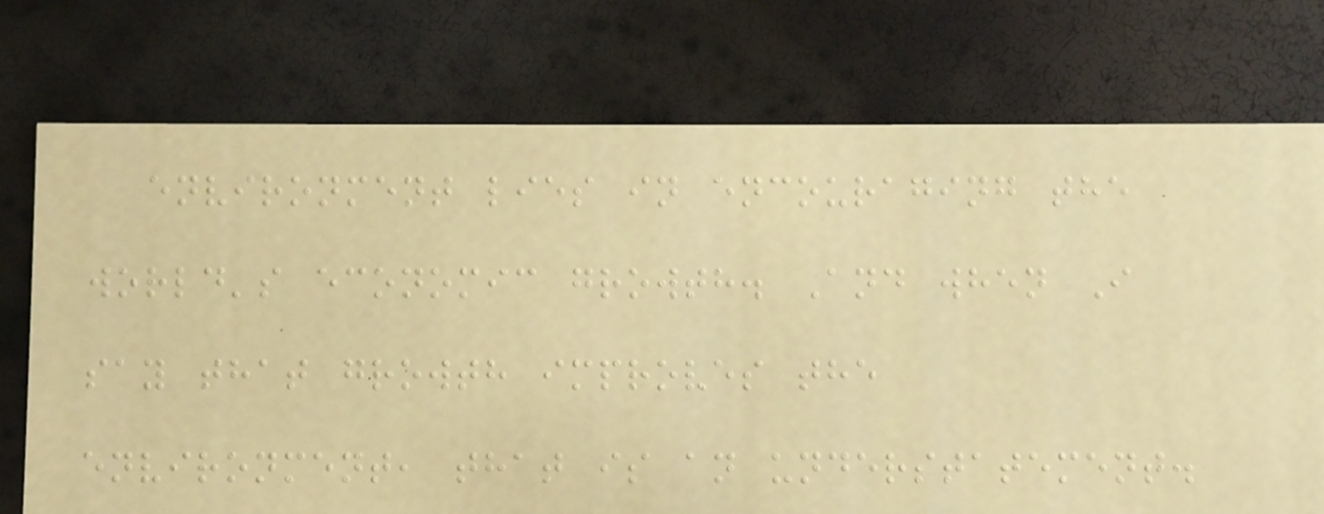environment lies in encouraging the
world's economic growth. And when I
say that growth improves the
environment, that is an understatement.
